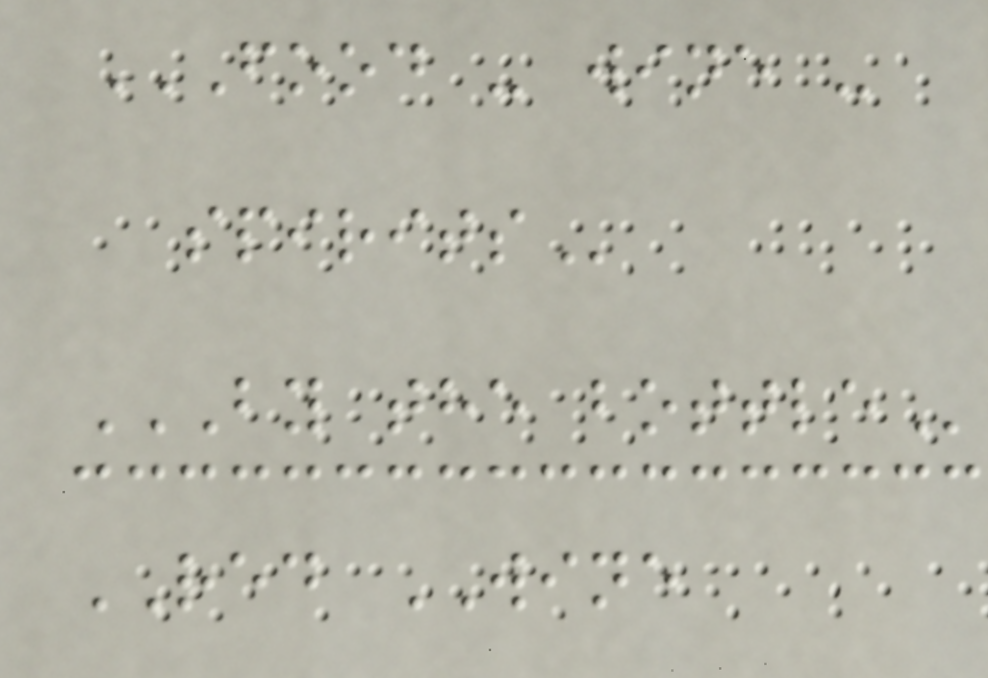FOOD - WINE -
SPIRITS
BY THE BOTTLE
RED WINE
